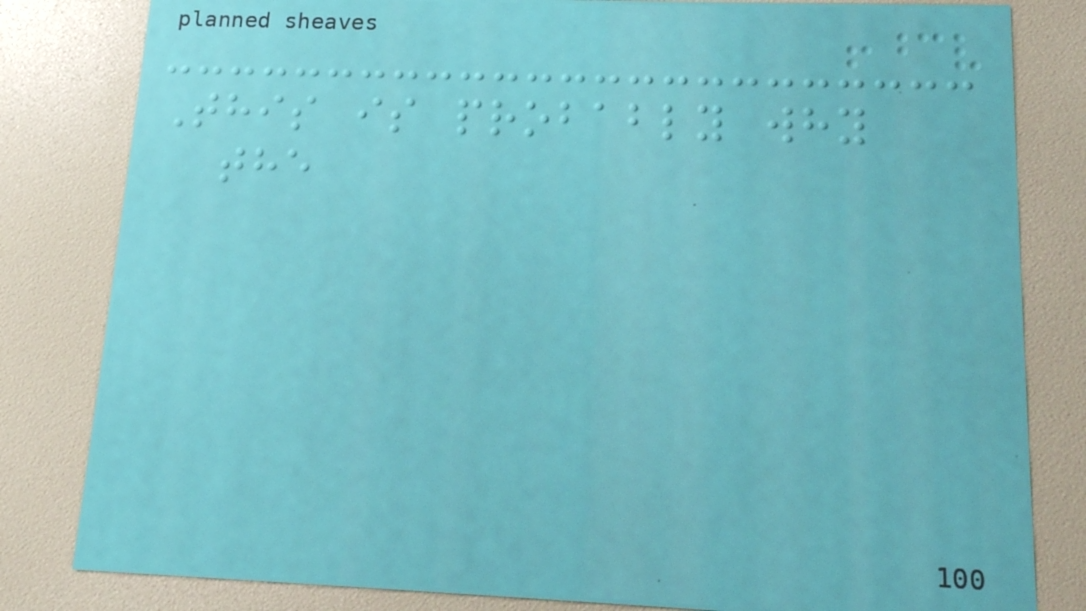This is probably why
the
